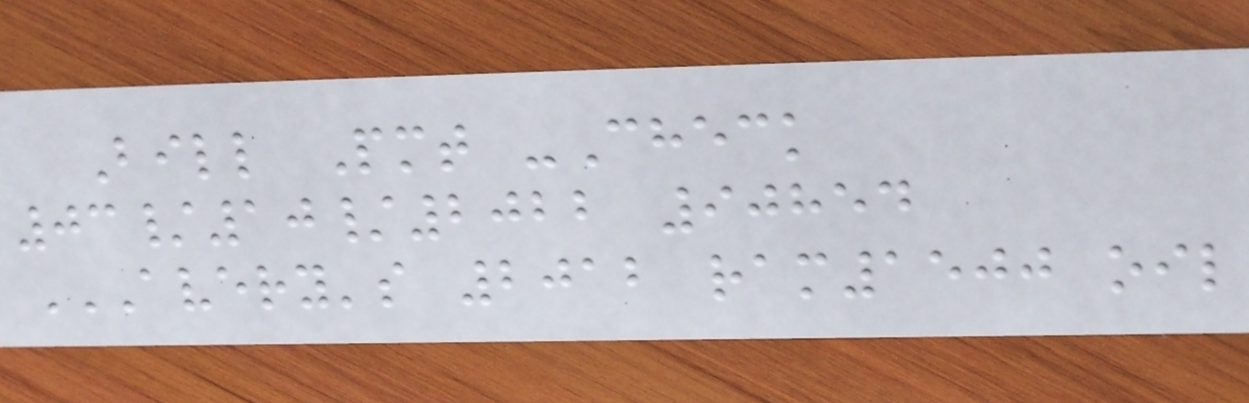Bill Pmt -Check
03/10/2022 90854
AVERY'S 2012 RAM1500 OIL
